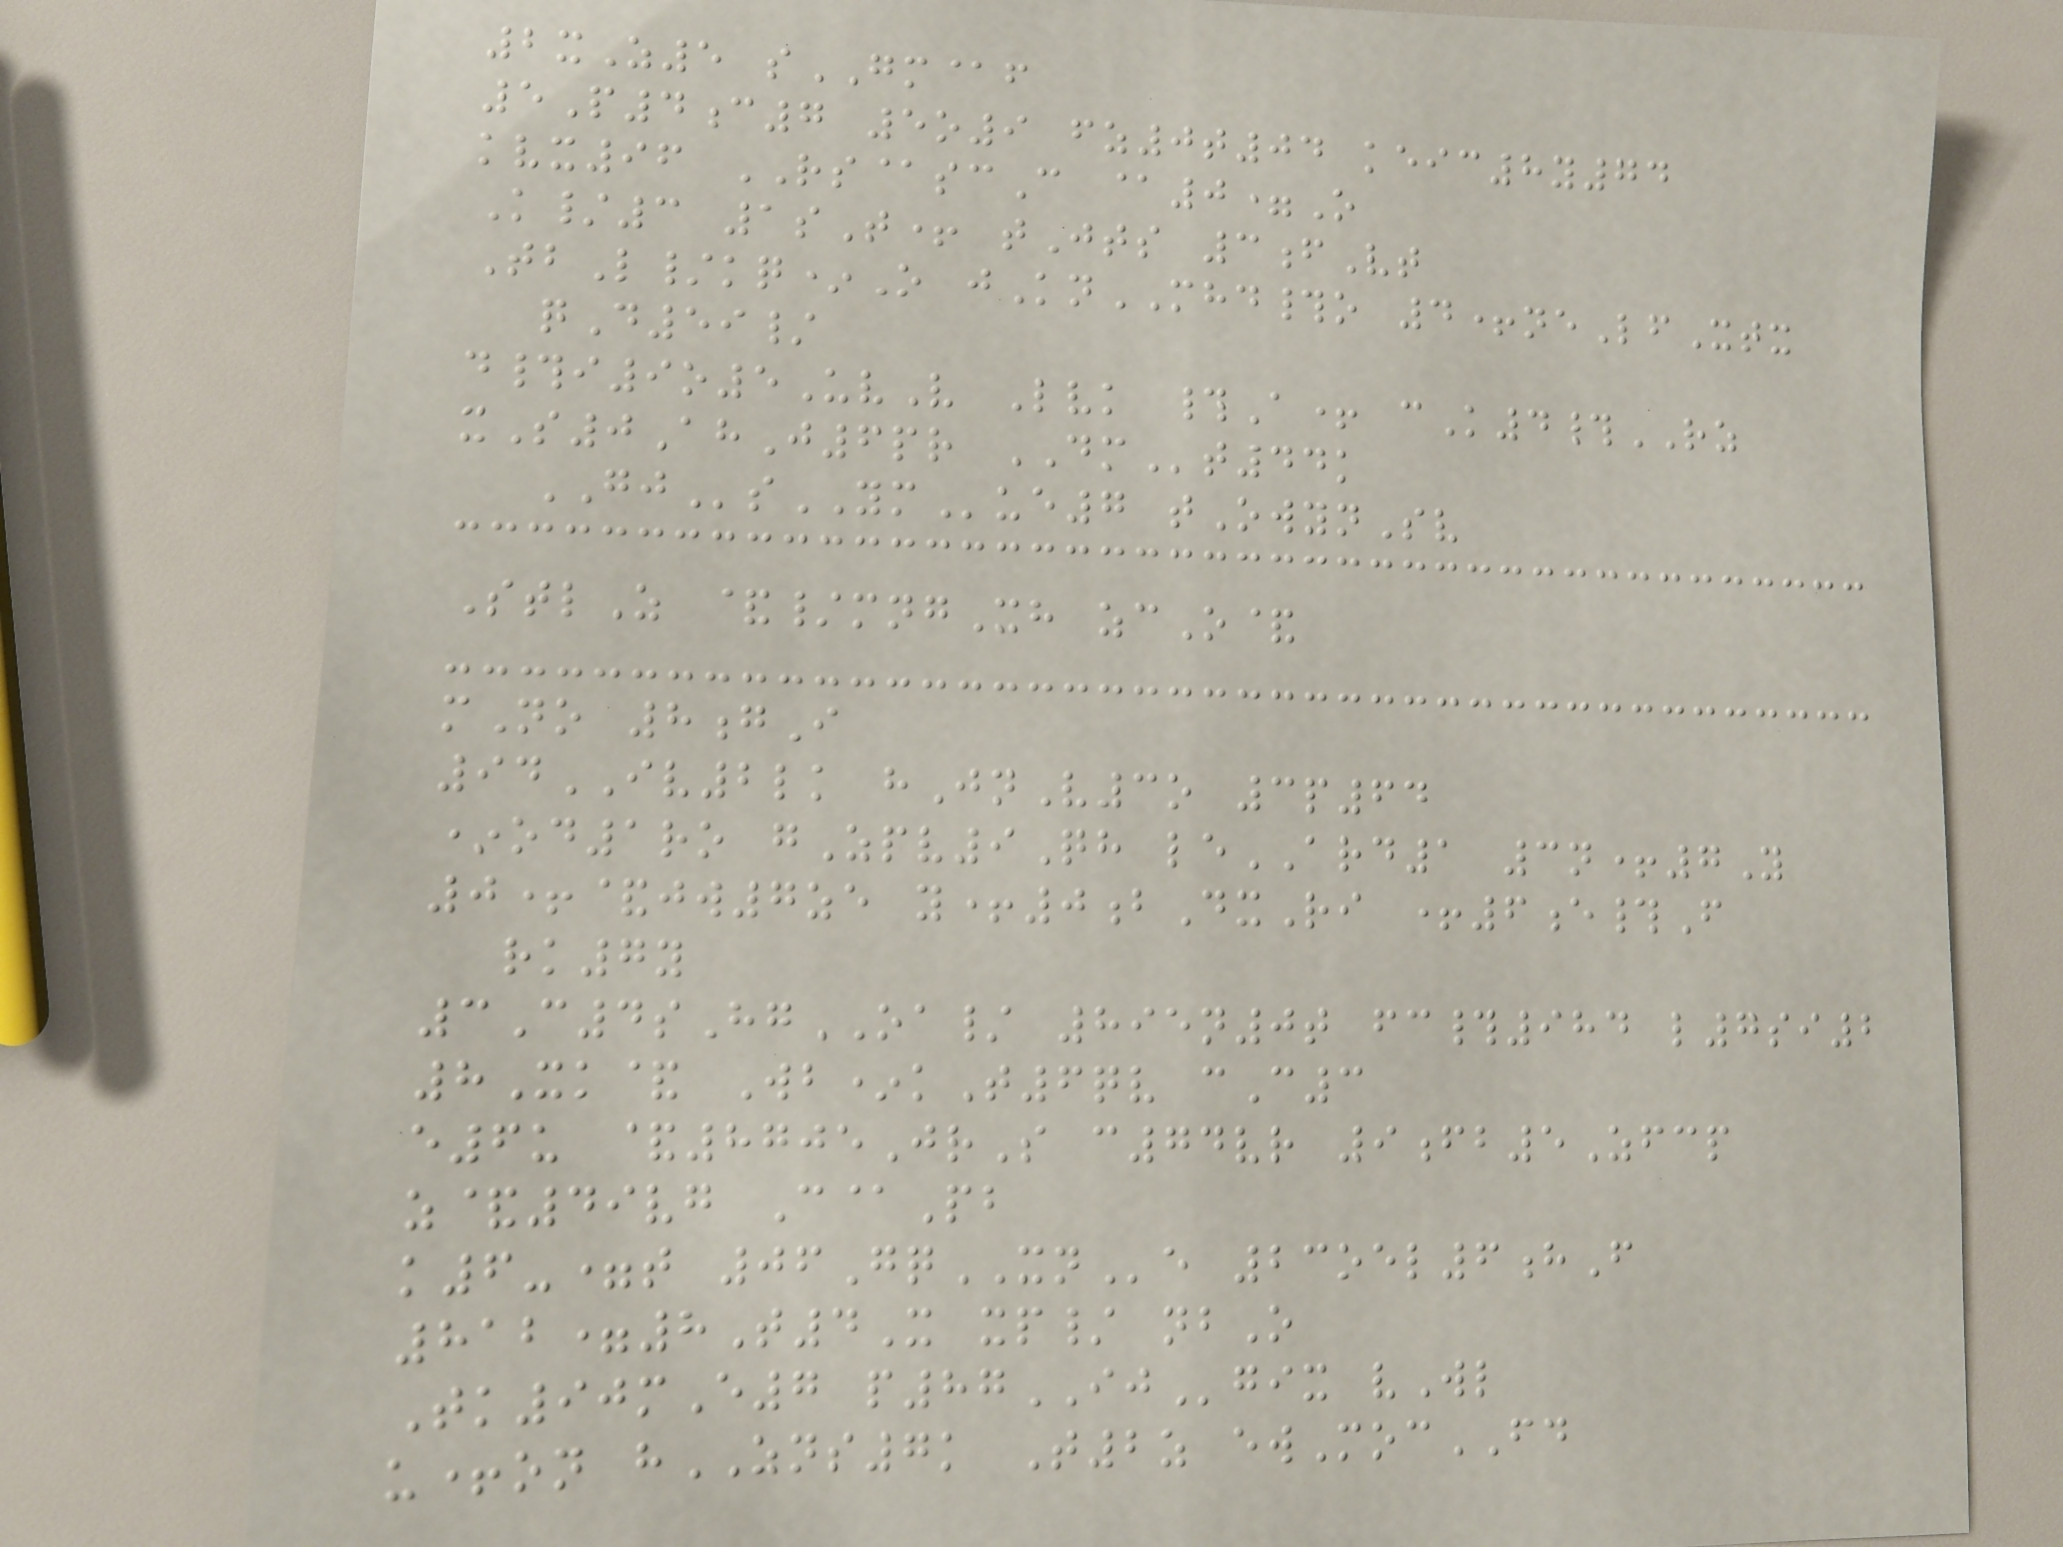2xZ5 sGM@f
5P4c7 5o9 fz0t04 keic8y74
kvx96 RS@scC @0=O
K/3 1sT+ tJts 3fVt
TbL/kq*O jKnMHD#o 4+neLfXtx
qD59/
d#i9o5UvV Lvk #A+ cK4#RZ
xS0AhJ6pr DMt44k
GJsYMue7 tOwynSv
StlZ &/mngXh zcO&
mNo 8gI
94IV2lk hJnV3o 3p64
*od1ro gZpv9Qh leARD1 3n+7Y
0+&jw7ze y+0bDxRi +6e#F
rk7y
3C4sHgOA/ 895n0t fc#984 l7si2
8Xk& Wb*kT6qv cC3
e6u &8705JrS c74vr 9fb5Zfcp
z&49vg C@Pb
k6-=t 06GqXNe 23oel6hF
812=8T4X xp/ nbO
Tk90mE7 p87IJgix vWl
u+on hZNS7k T2z ewMocFD
